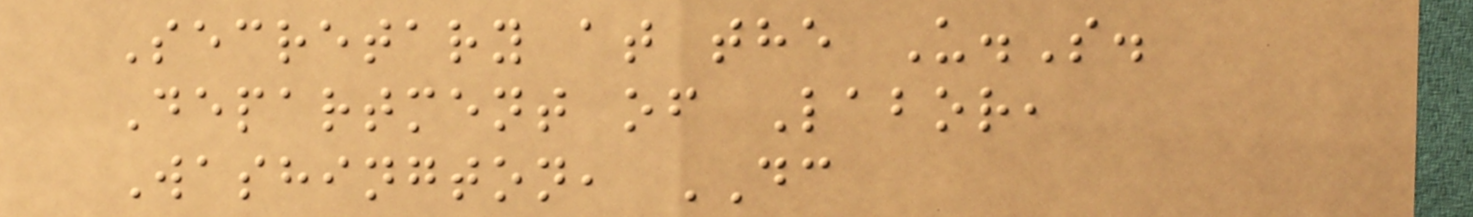Secretary at the U.S.
Department of Labor,
Washington, DC
